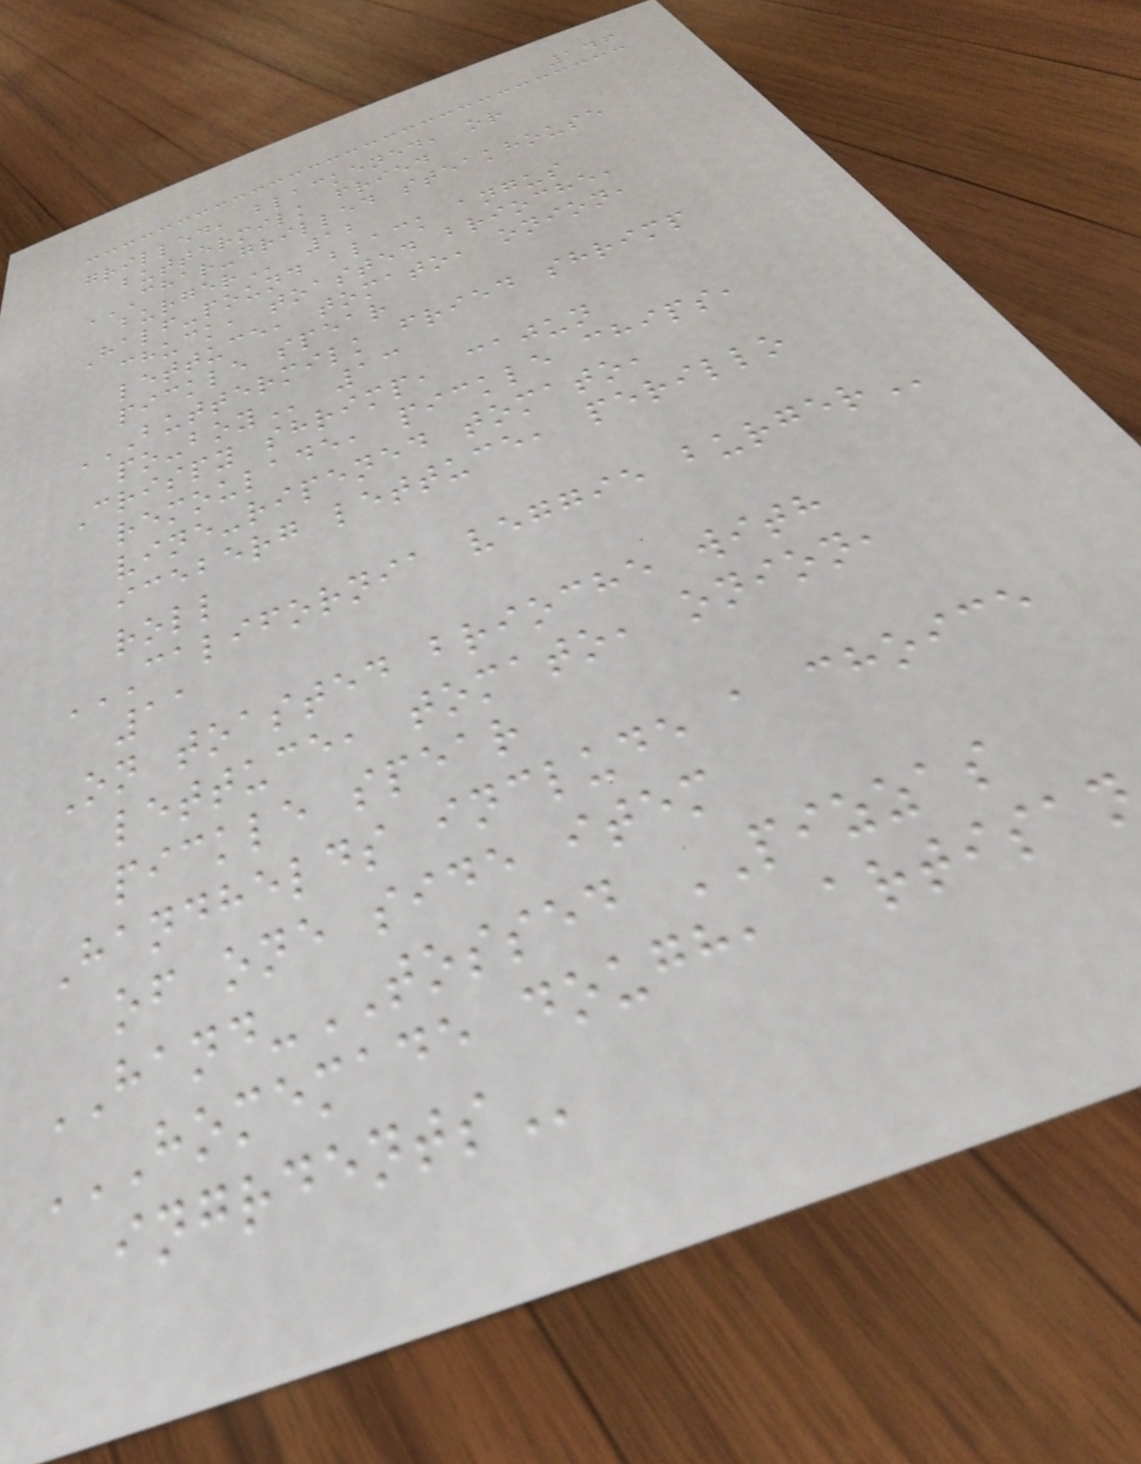146
grilled, blackened, or
buttermilk fried
CHAR-GRILLED STEAKHOUSE
BURGER 12
Half-pound black angus
chuck, toasted brioche,
lettuce, tomato, onion,
pickle spear
BUTTERMILK FRIED SHRIMP
PO-BOY 13
Crispy shrimp, cajun
remoulade, pickle chips,
vine-ripened tomato,
iceberg lettuce, perillo
roll
CALIFORNIA VEGGIE BURGER
11
On toasted brioche with
lettuce, tomato, onion,
pickle spear
Handhelds include a choice
of one side item
HAND-TOSSED PIZZAS
HOMEMADE DOUGH, ARTISAN
INGRDENTS
